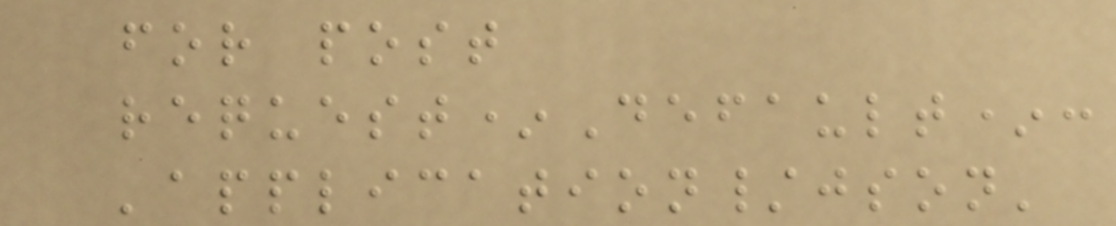for post
request*Default*:
'application/json'
